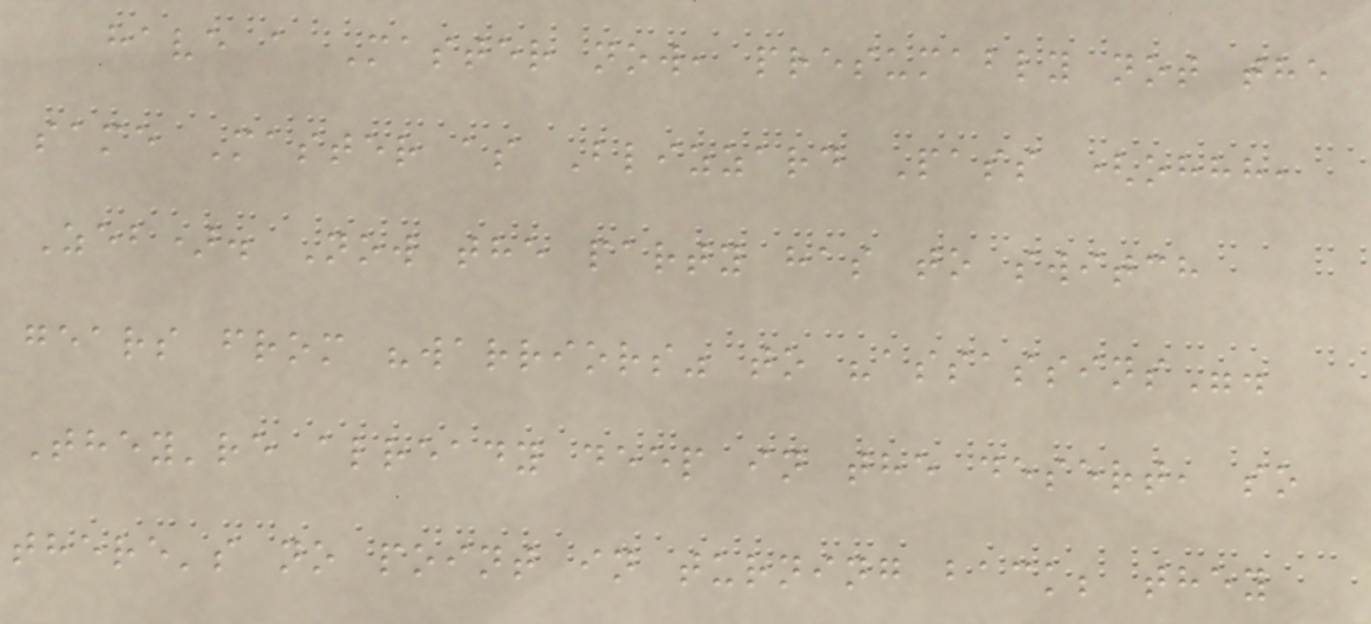have a Master now, presumably not the
same Master as Blizzard Pass (ohhh,
Zeb). Now the party has to switch
gears from "warriors" to "assassins".
They're already deep in the desert, so
there's no point in turning back; they
